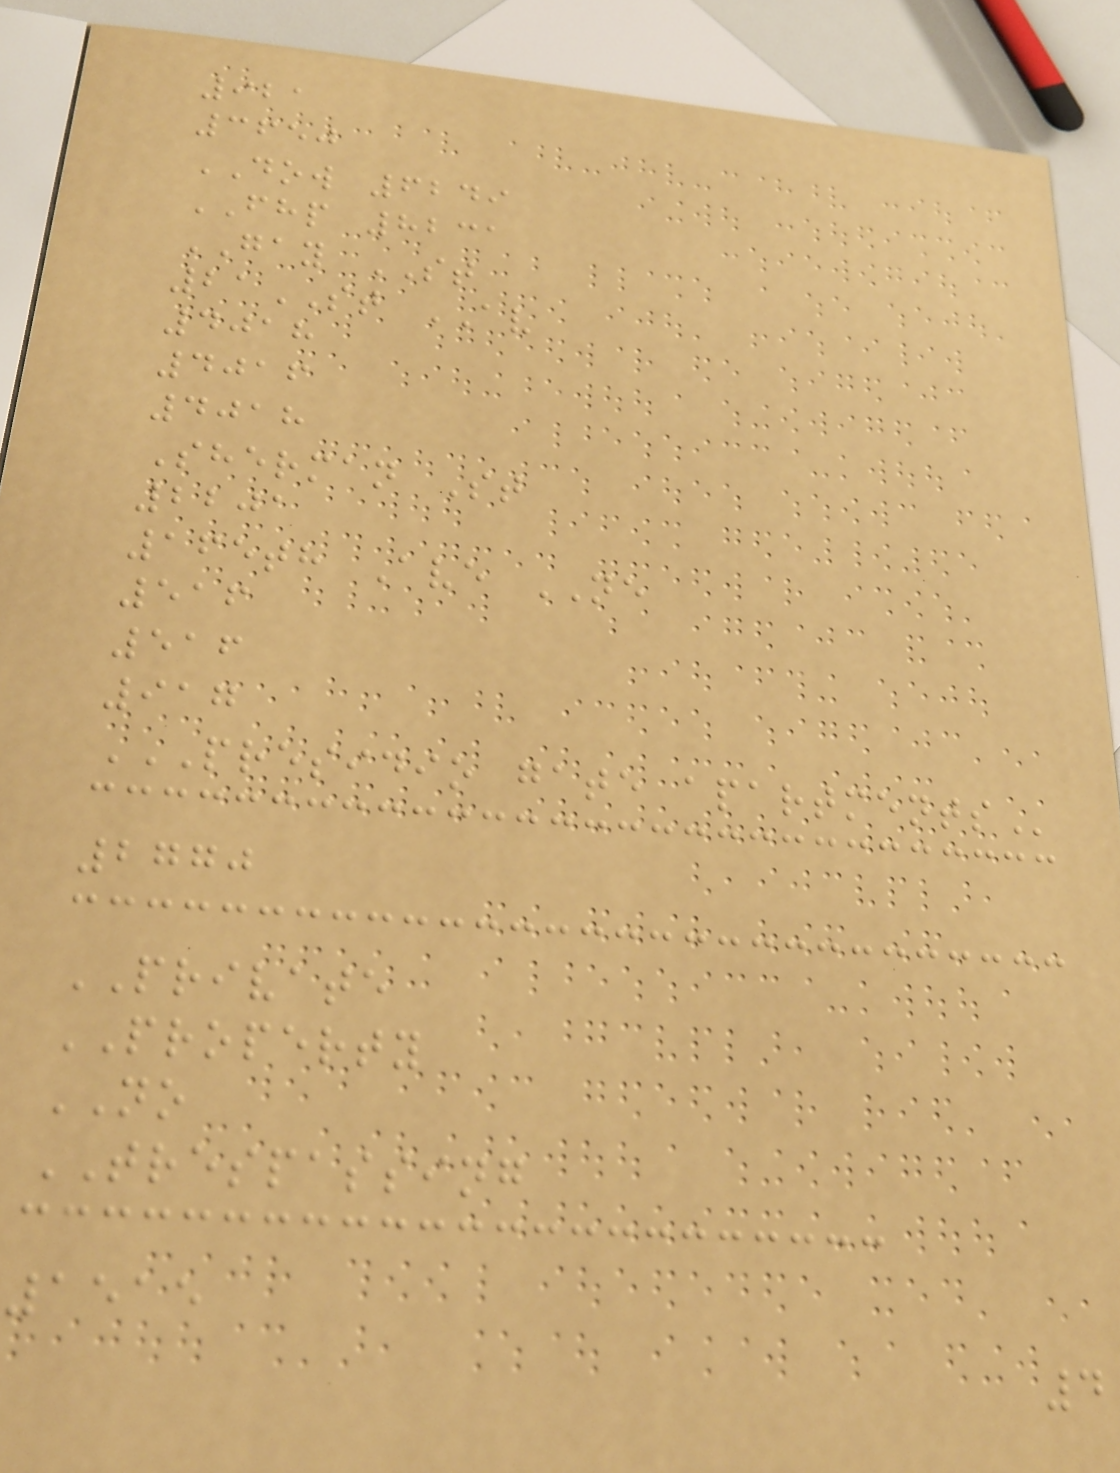921
3650
DOW 6249
FHP 8231
GAY ST
21ST AV
4018
4016
4018
Sherman St
2201
165th Ave NE
516
516
917
PRESIDIO GATE APARTMENTS
2770
PRIVATE
PROPERTY
NO
TRESPASSING
1515
4
